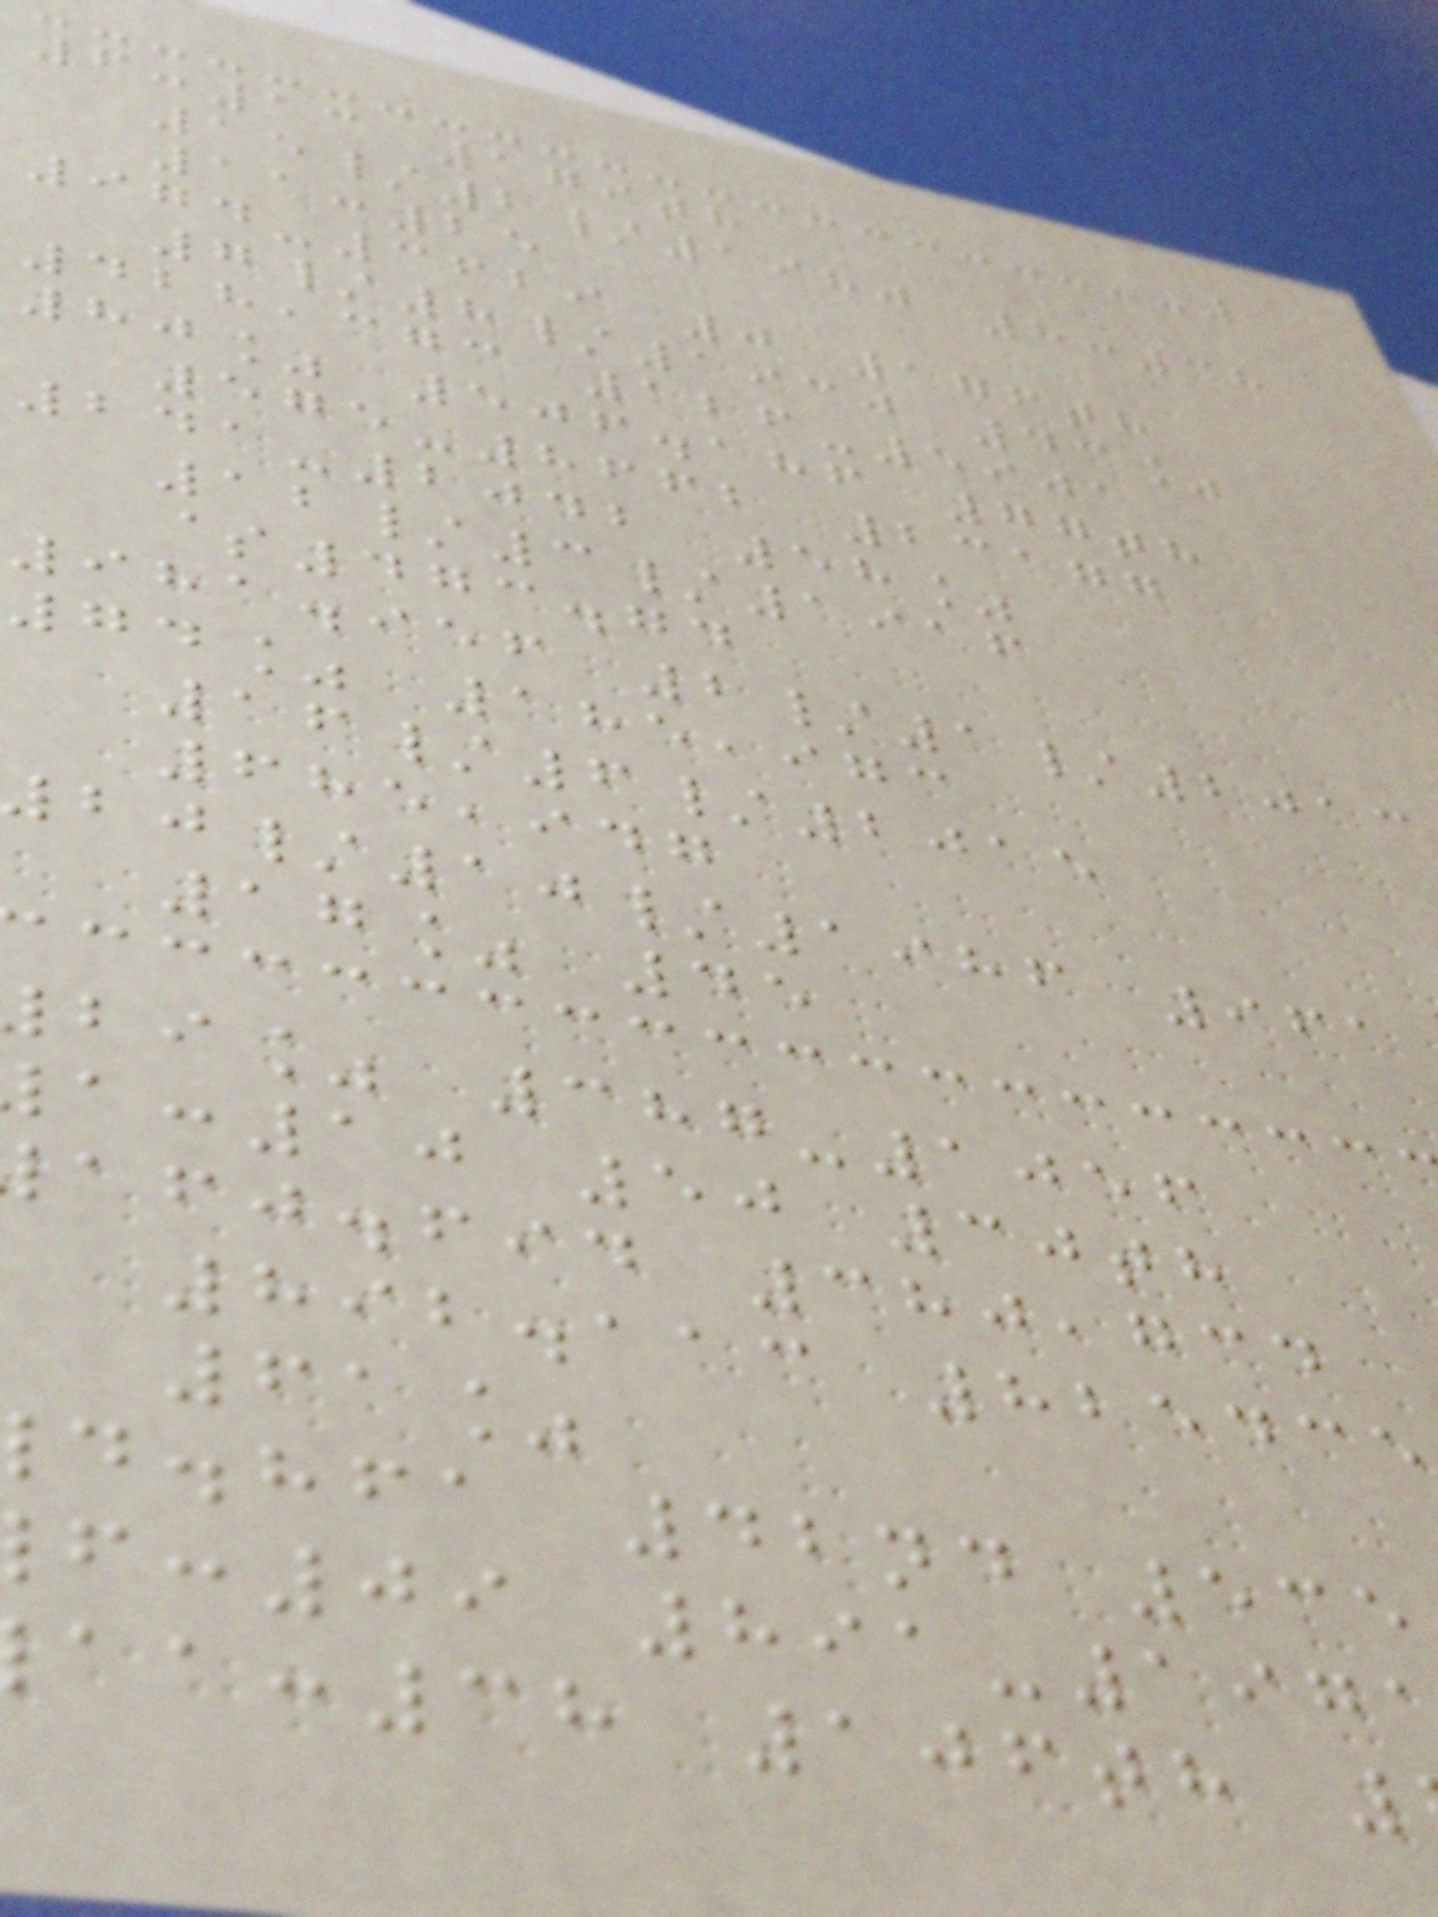6:13 179th
15/2/1980 8:38
11:25
974-3629 0 176th
7/8/1930 43%
428,373 126-5901
80% 506.186 77th
575-8662 23177
241-2042 58%
12/3/1916
$473.74
981.956 2/1/2013
74% 185,973
16/6/2015
685,947
/10/1986 961
17% 45
bi% 387-1056
:10 50 30th
afj.fid 380,734
892.113 825435
61%
d.hfa 42nd 535
:09 891-197
:38 106th
